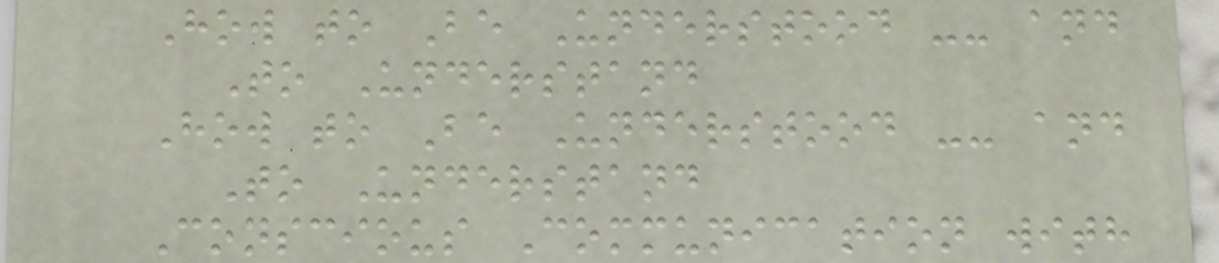How to Be Understood -- and
To Understand
How to Be Understood -- and
To Understand
Conscious Communication with
